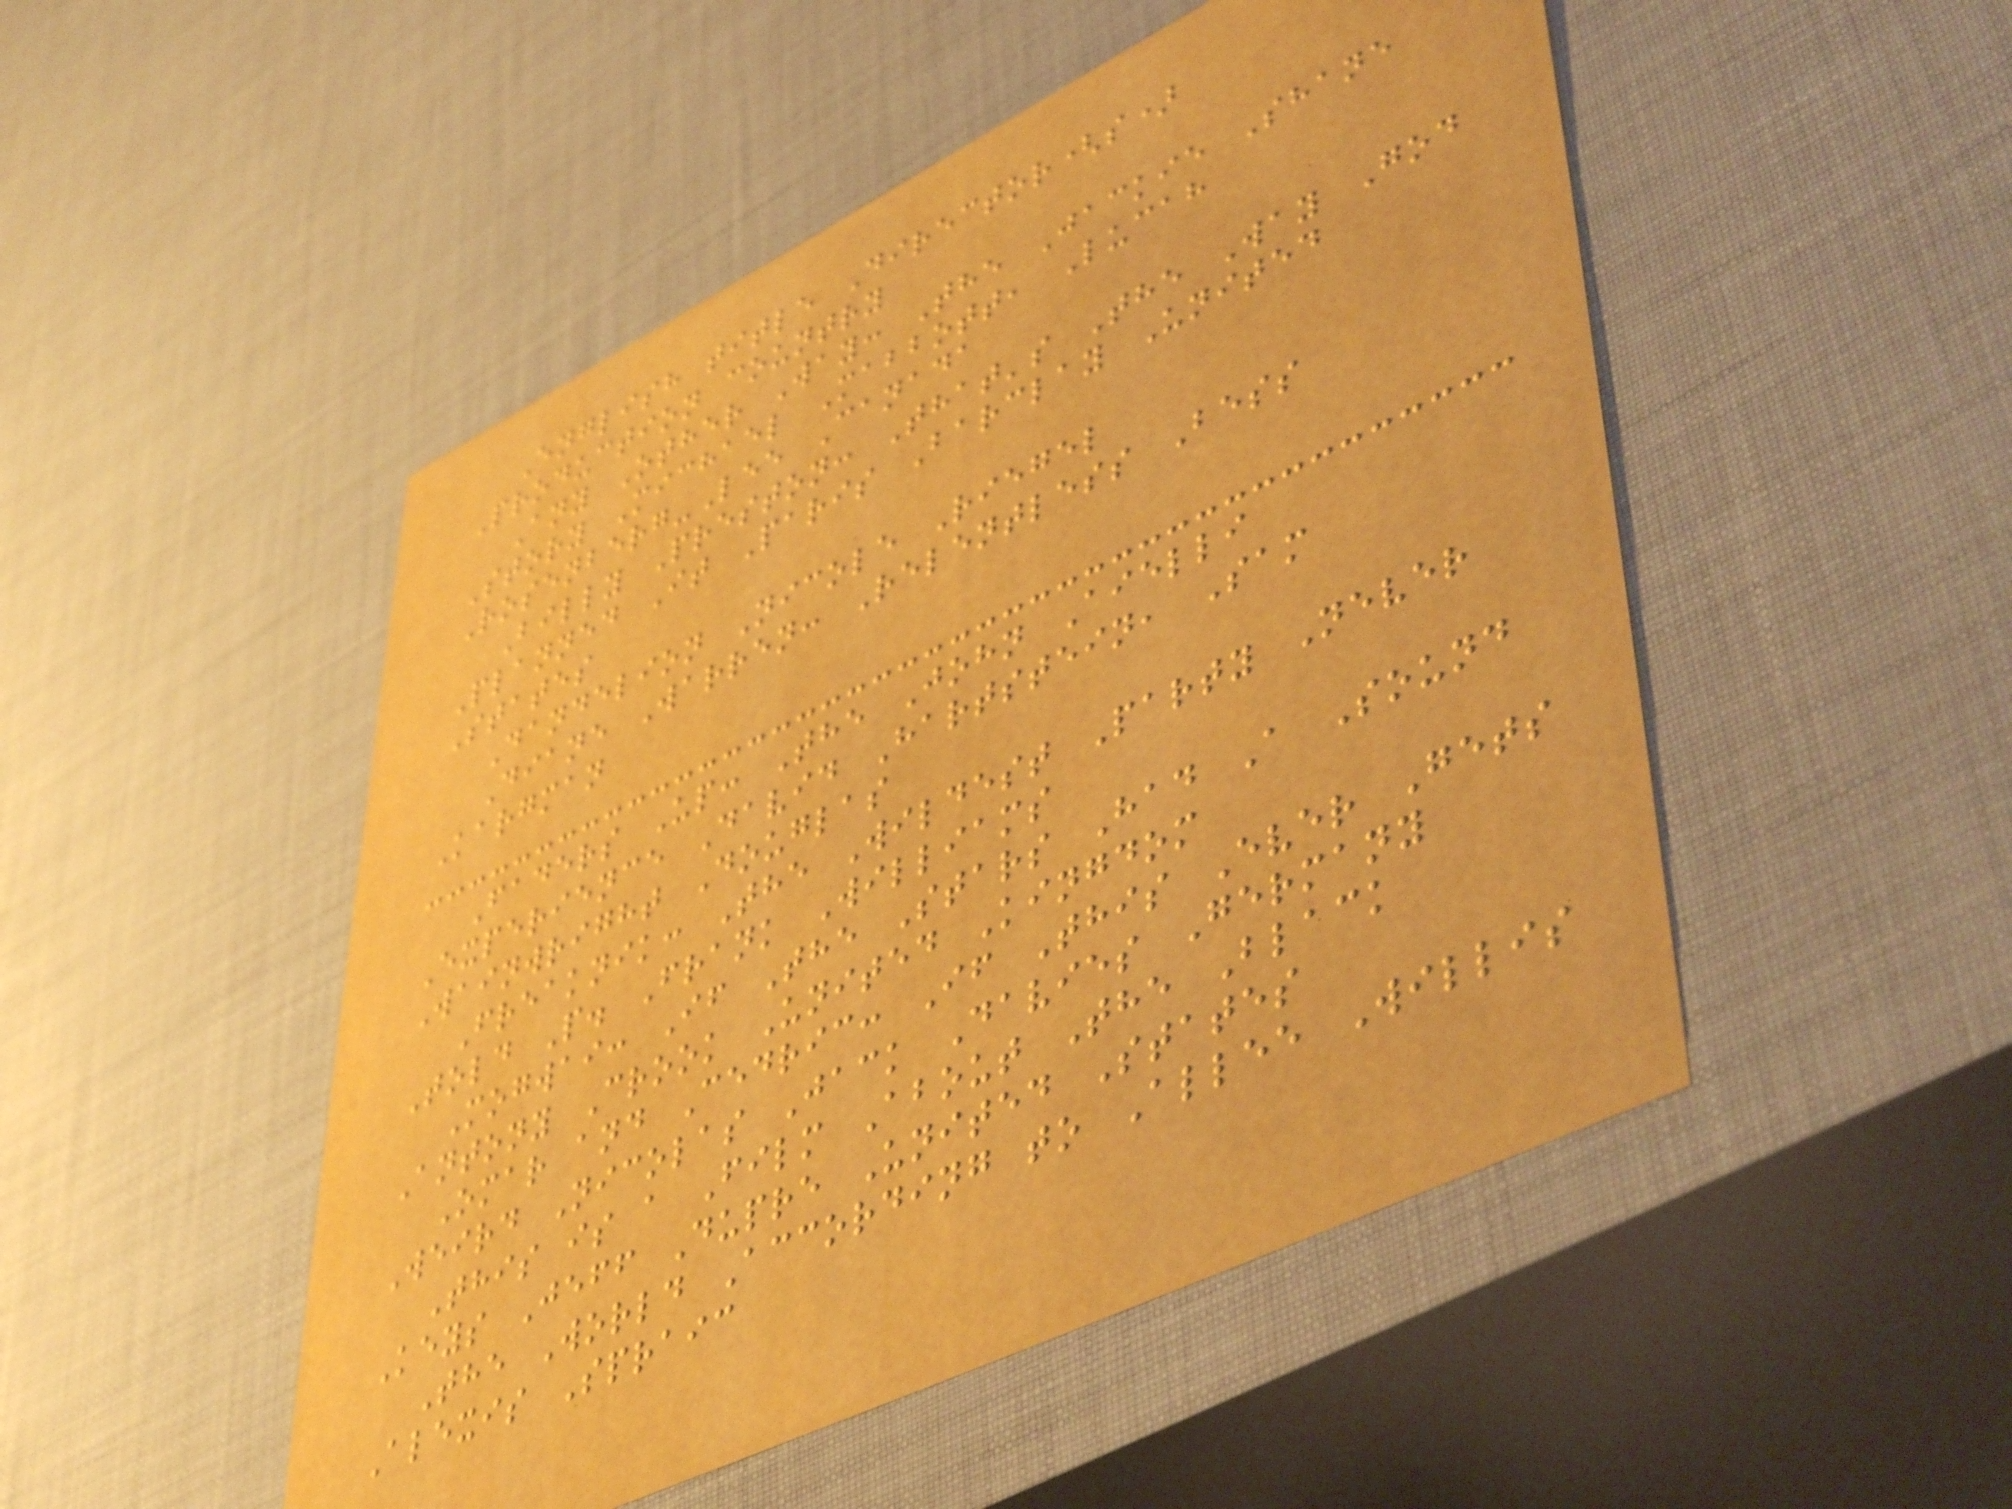English title Director(s)
Production country
Any Other Way: The Jackie Shane
Story Michael Mabbott, Lucah
Rosenberg-Lee Canada
Billy Preston: That's The Way God
Planned It Paris Barclay United
States
Dandelion Nicole Riegel
Diane Warren: Relentless Bess
Kargman
Faders Up: The John Aielli
Experience David Hartstein, Sam
Wainwright Douglas
Freaknik: The Wildest Party Never
Told P. Frank Williams
Mogwai: If The Stars Had A Sound
Antony Crook United Kingdom
Omar and Cedric: If This Ever Gets
Weird Nicolas Jack Davies Germany
This is a Film About The Black
Keys Jeff Dupre United States
The World According to Allee Willis
Alexis Spraic
